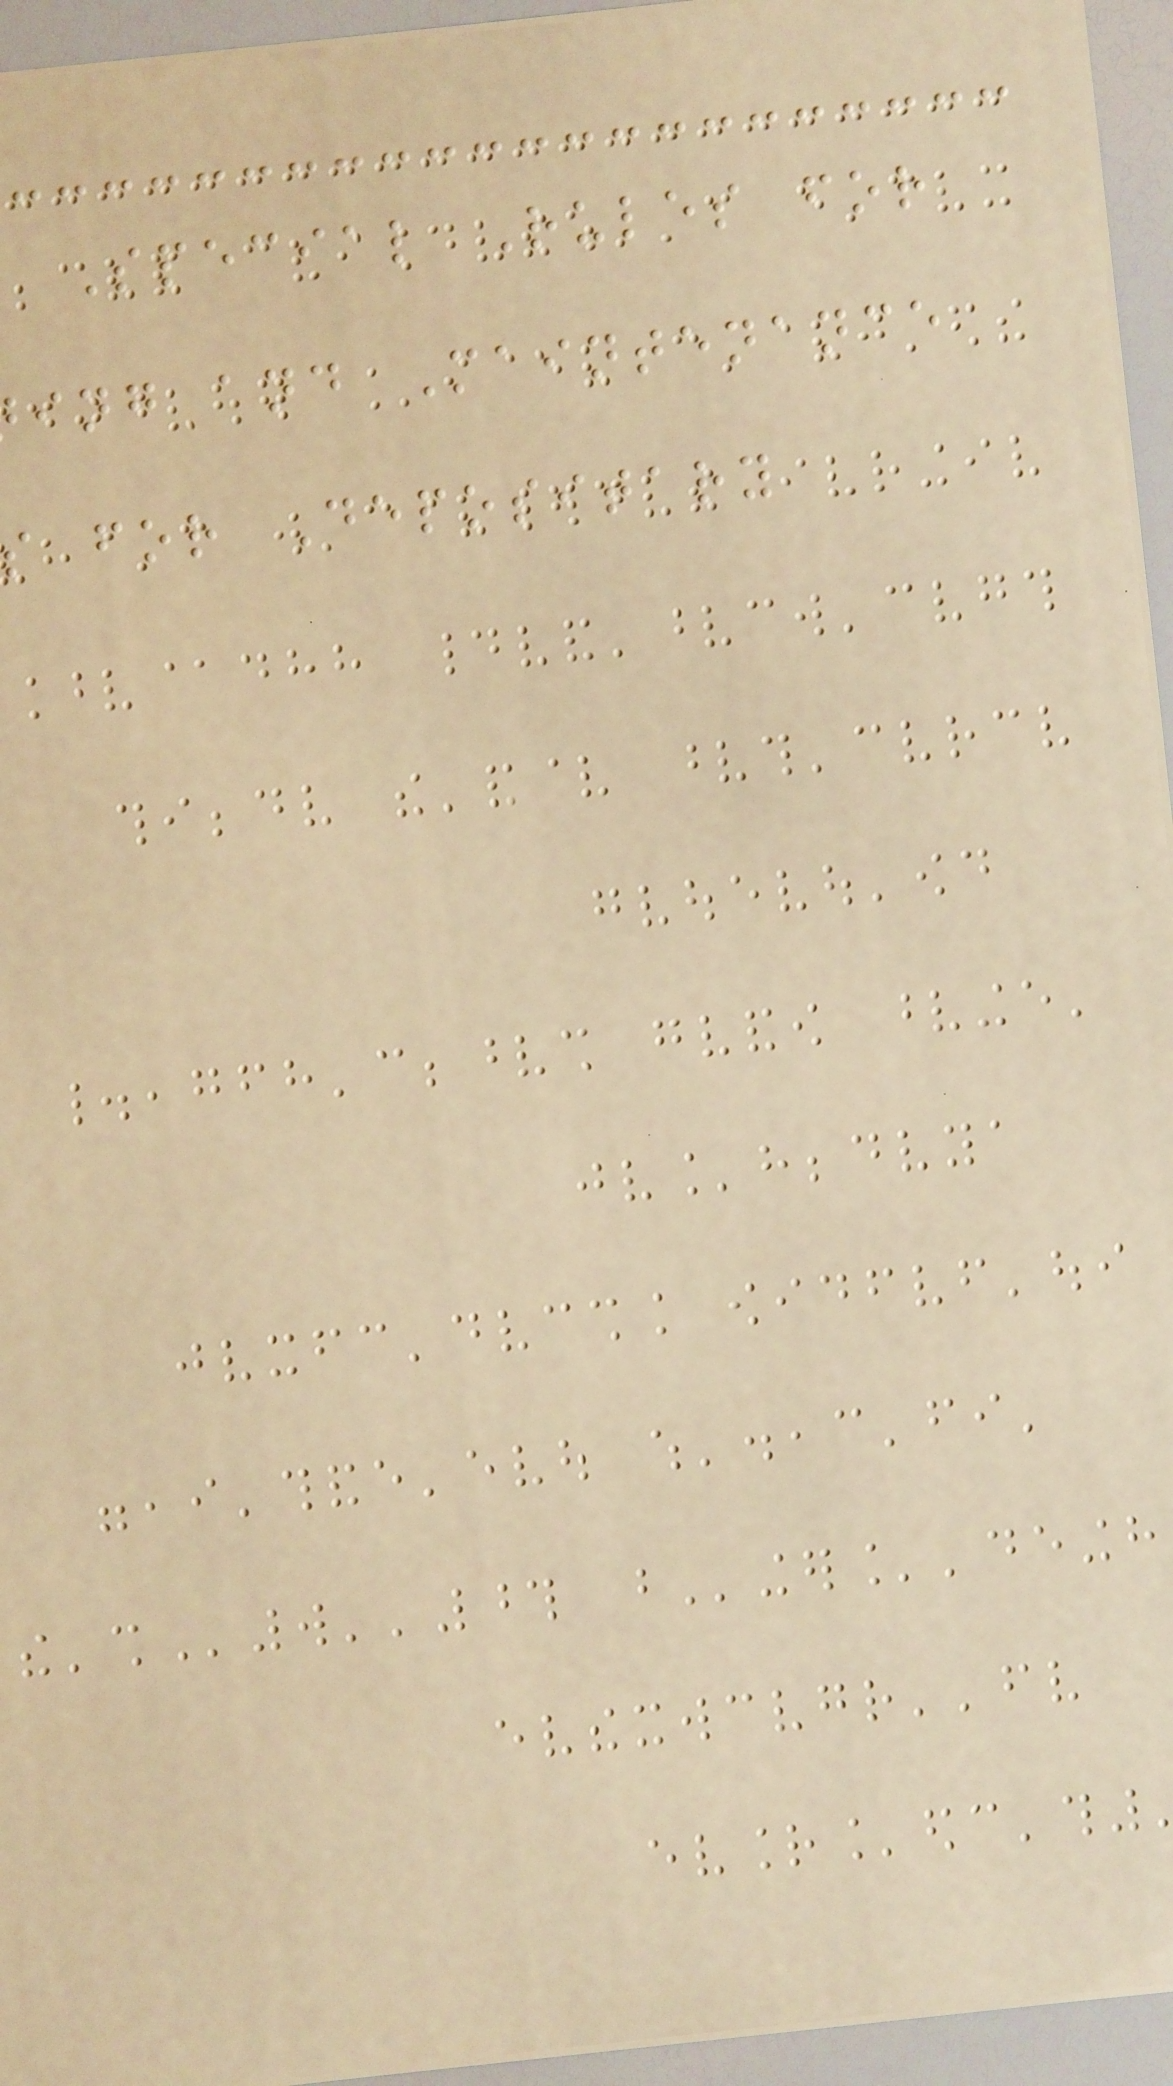Special Rules for
ing and Maintenance
s for Depositary
